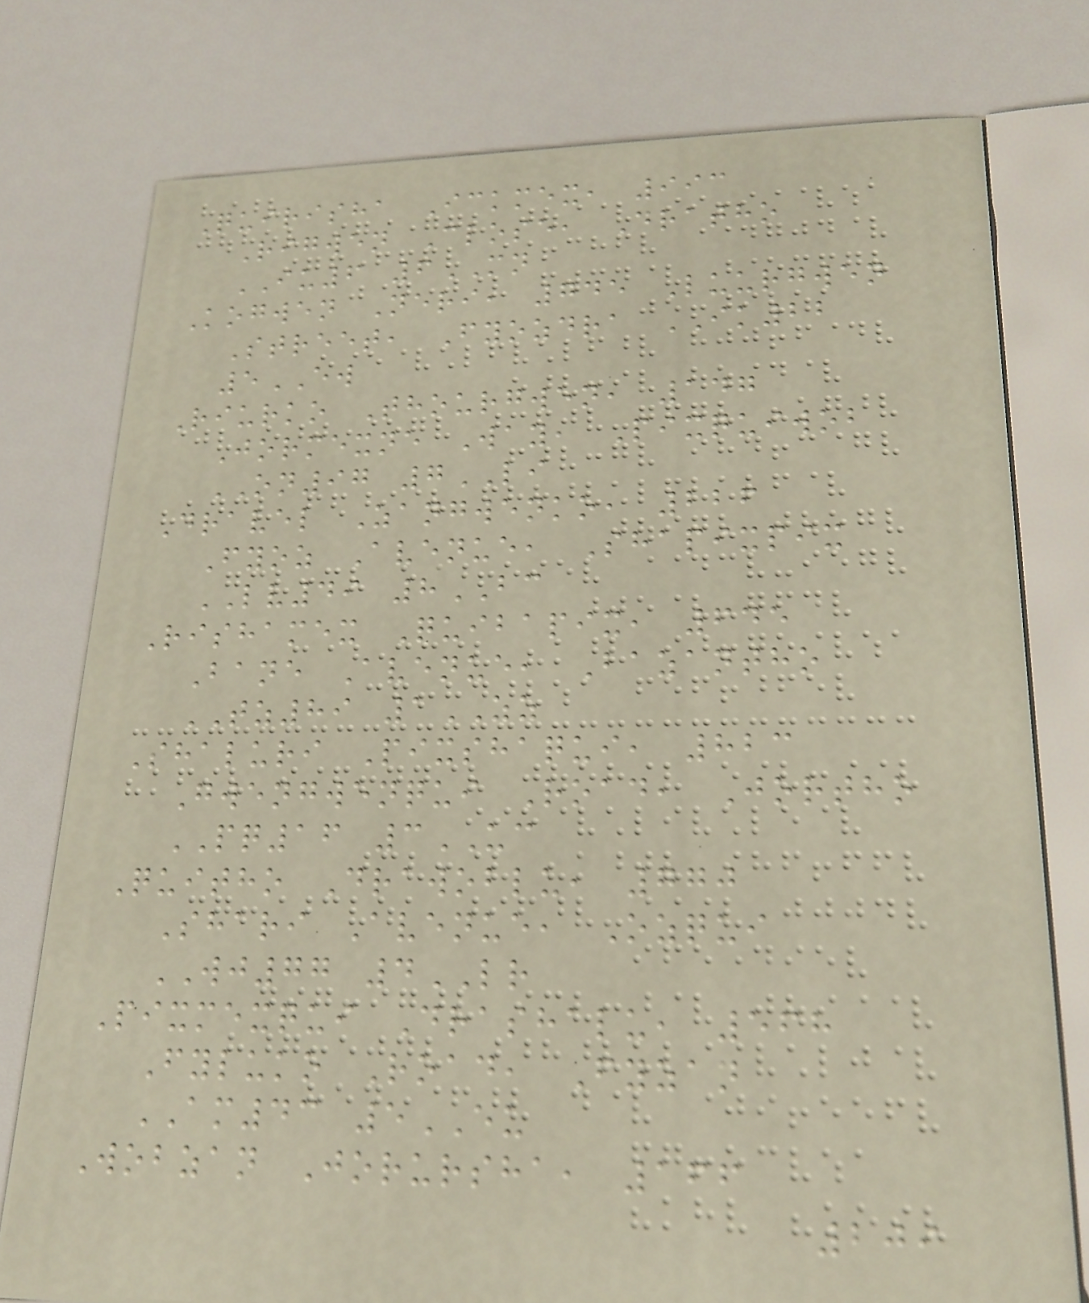Quirisha Ickmex, 993
Rigwen Close, Dratho
IU6 6MN
Kogwen Neri, 745 Luurgwen
Street, Fyozdra IK22
5EW
Riurko Thourgwen, 147
Jormexne Way, Pixquiwob
ON97 7LI
Dravel Zangwenko, 226
Fyoz Avenue, Shapixpix
LV49 8BC
Rishamex Quibapix, 645
Bane Avenue, Bazantho
TZ89 1ZZ
Shaluri Pixshaqui, 823
Gwengwenqui Road, Jortho
PQ16 3UC
Quitho Drawoblu, 770
Shari Avenue, Ozqui
WJ77 4LR
Pixmexqui Drashalu, 568
Fyluko Road, Fyzan
AM43 5EU
Wobzan Jorursha, 166
209
